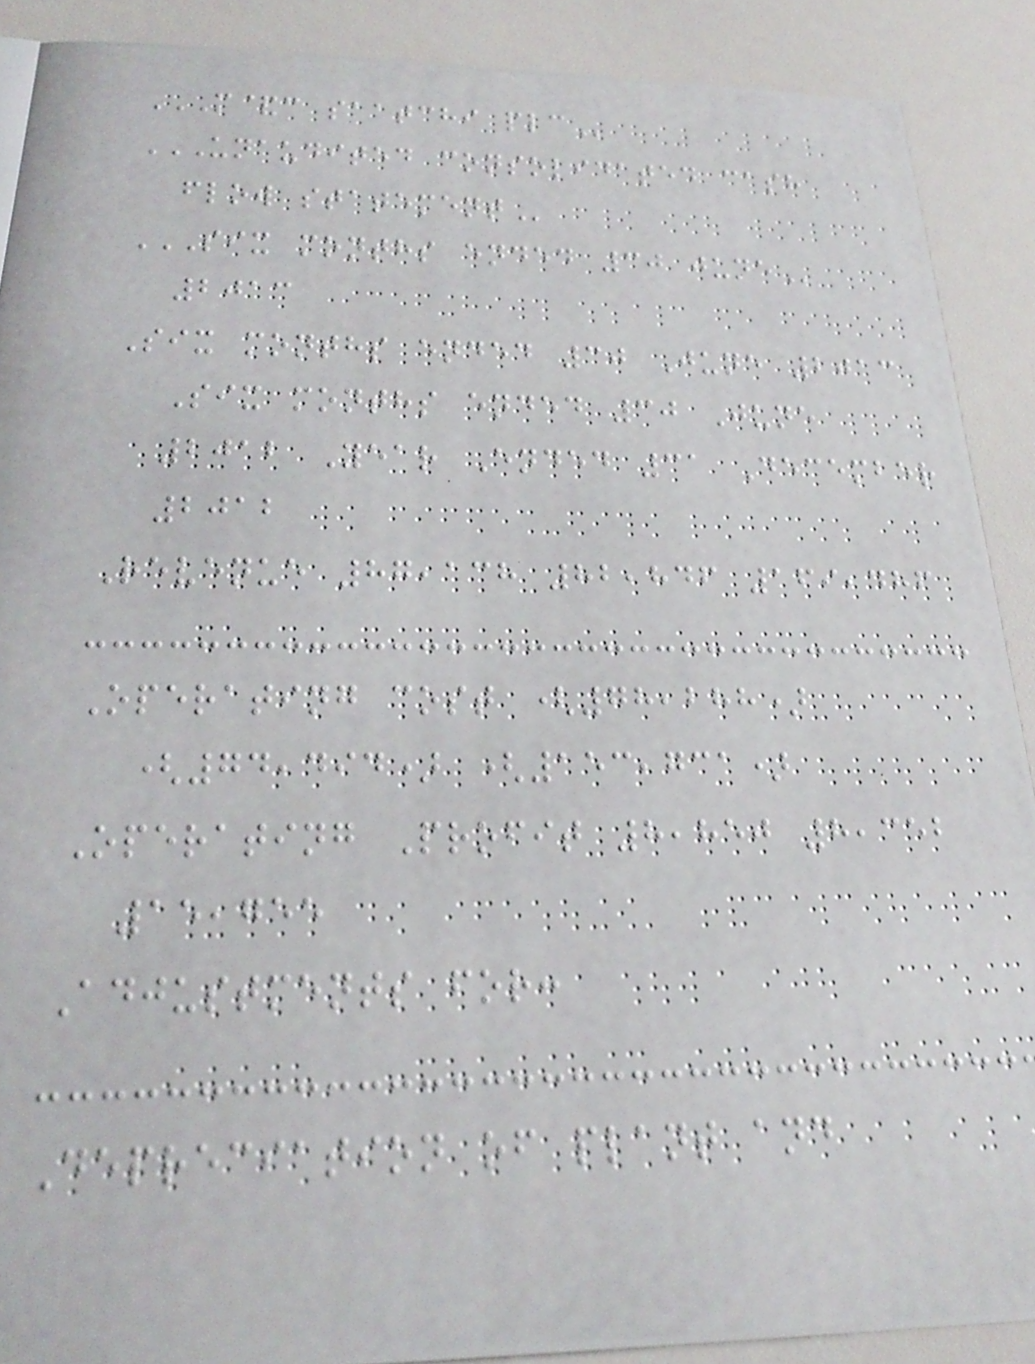M&C SAATCHI PLC
UNAUDITED CONSOLIDATED CASH
FLOW STATEMENT
SIX MONTHS ENDED 30 JUNE
2013
Six months ended 30 June 2013
Six months ended 30 June
2012 Year Ended 31 December
2012
Revenue 87,138 82,846 169,486
Operating cost (78,288)
(74,494) (153,731)
Operating Profit 8,850 8,352
15,755
Adjustments for:
Depreciation of plant and
